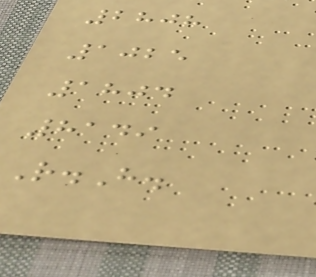2808
1025
1804
8149
R.H.
